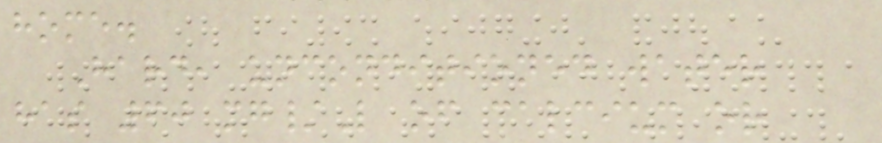home.
Hard, unconditioned water
has 60 mg/L of calcium or
